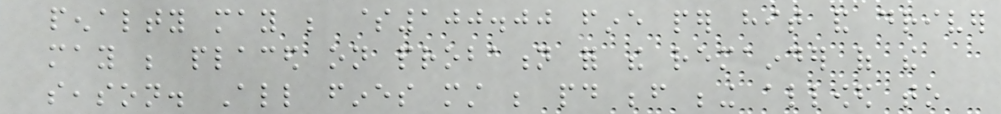penalty may be $100.00 fine per hit and driver
may be placed on probation for the remainder of the
season. All fines must be paid before being allowed to
